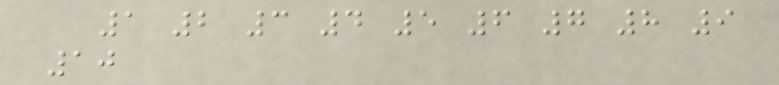1 2 3 4 5 6 7 8 9
10
